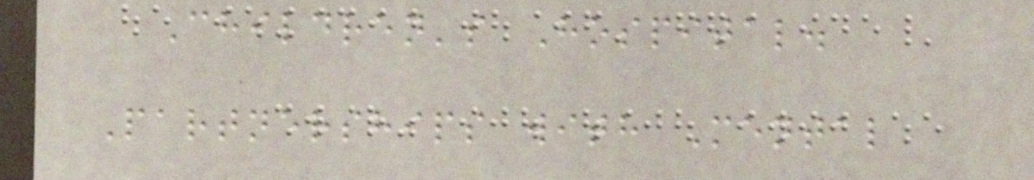Children's Hospital.
Partnerships with Mental
